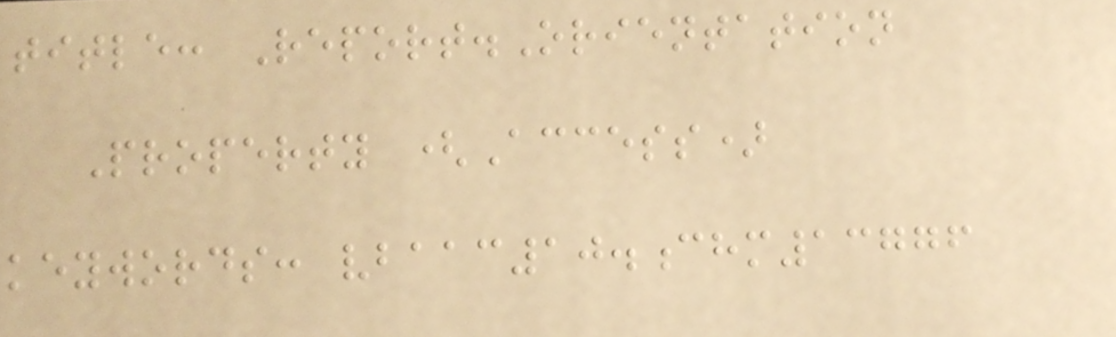title: Report.Orientation
Property (Access)
keywords: vbaac10.chm13776
